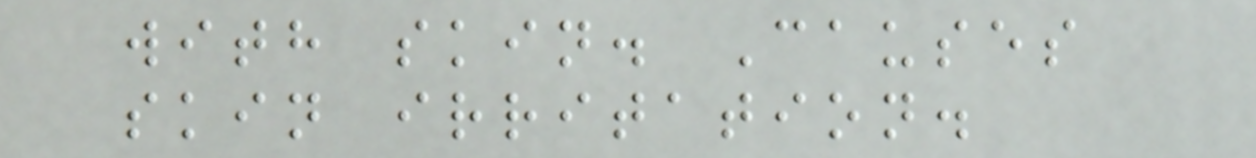with skin. Causes
skin irritation.
